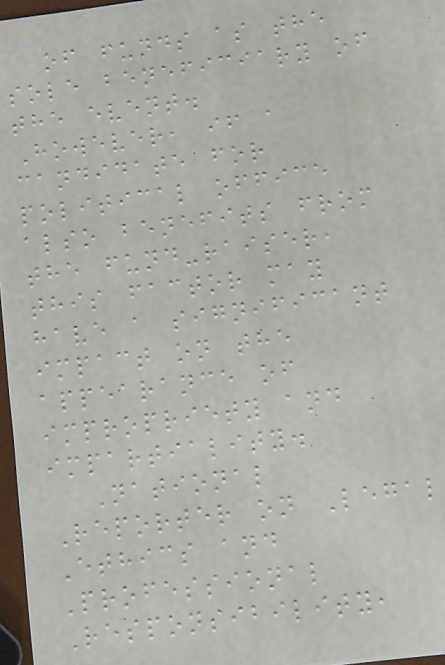of funds as the
sole beneficiary of
the event.
However, if a
candidate for
political office
also benefits from
the fund-raiser,
this factor may
have a significant
impact on the
appearance of
impropriety and
impartiality.
National
Reporter on Legal
Ethics and
Professional
Responsibility,
